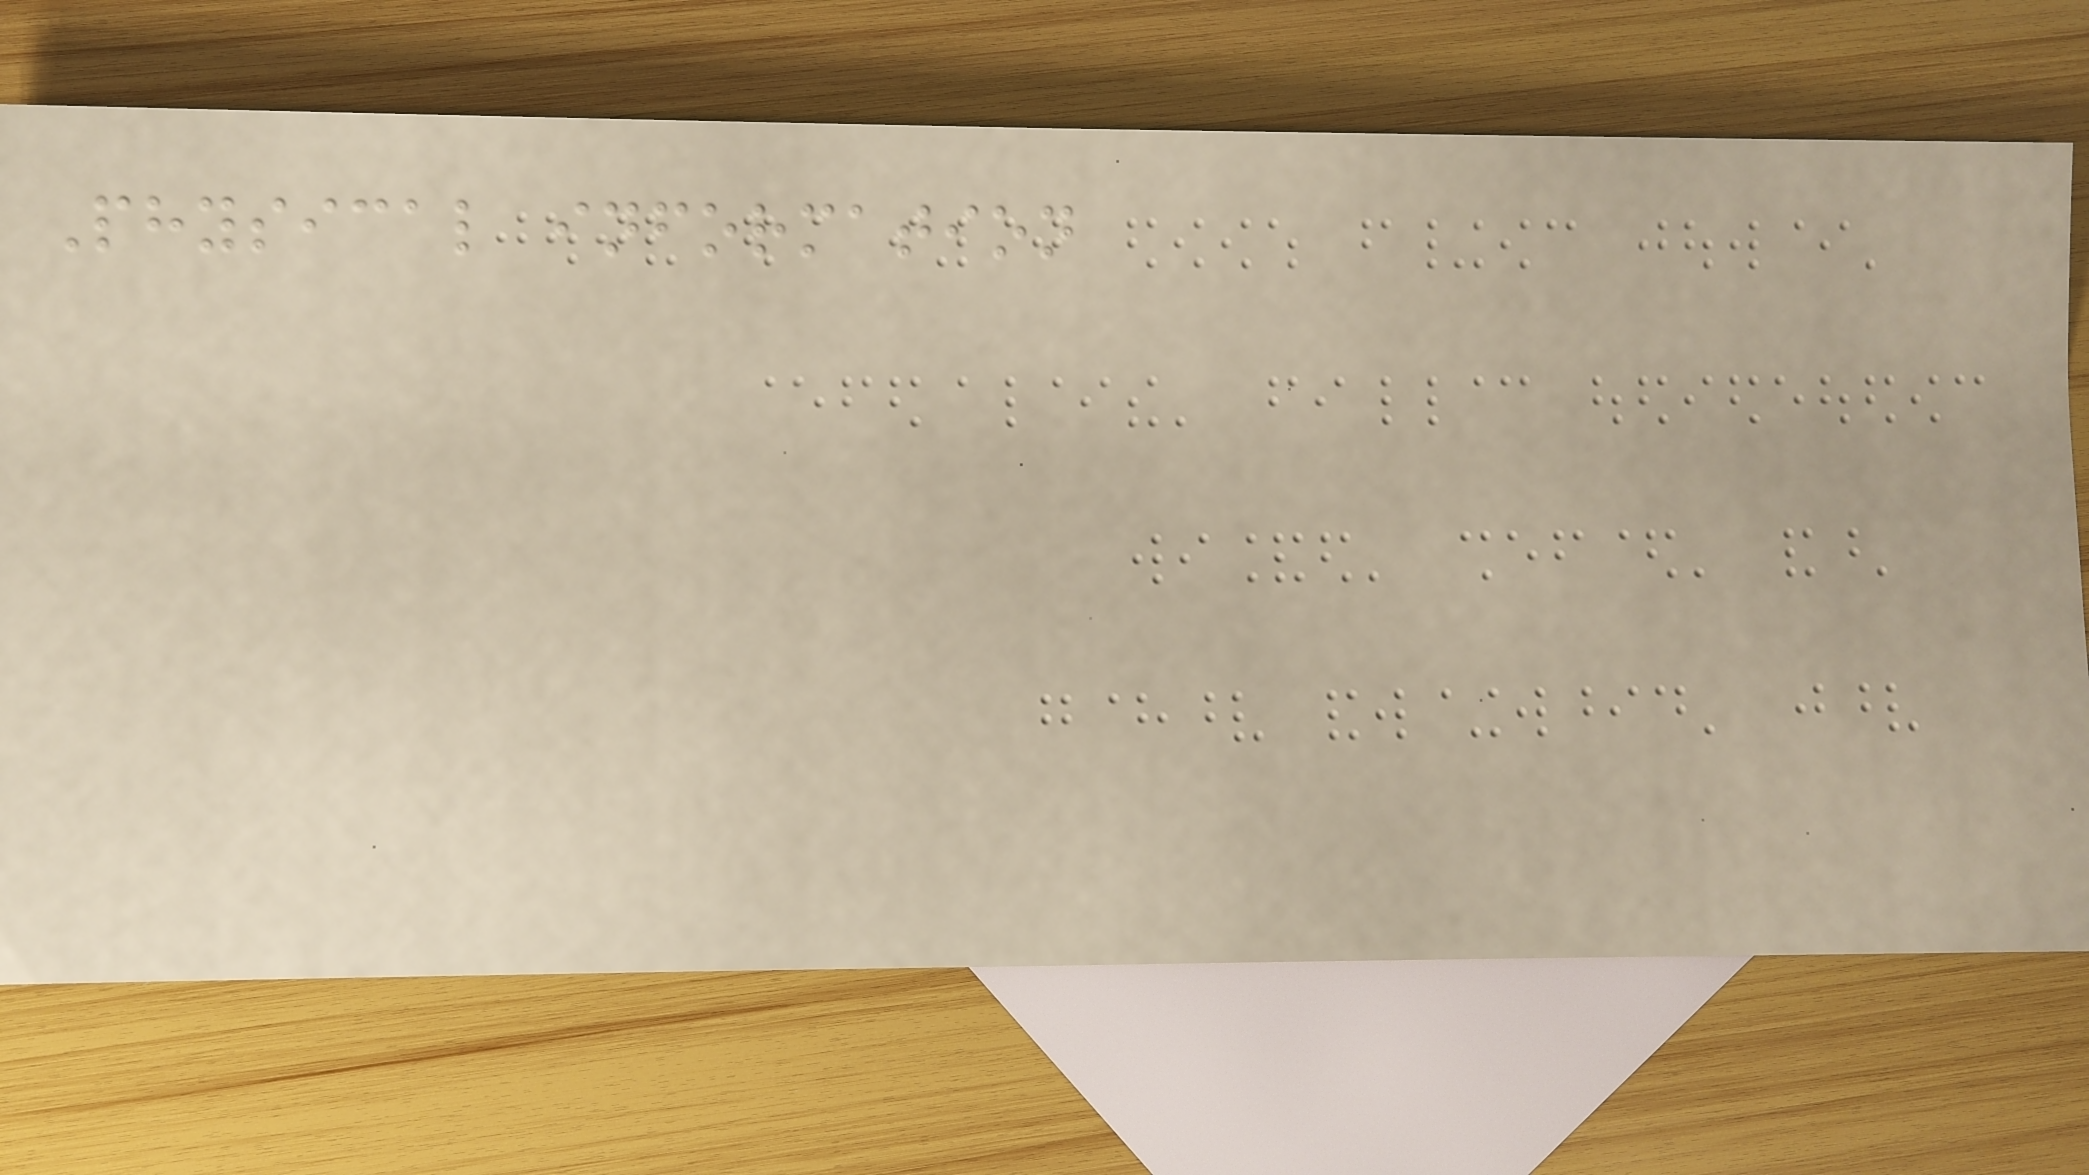Physical information
